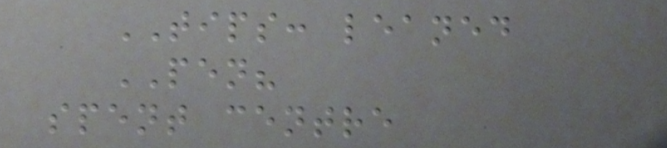TIPS: leaned
PEN?
spent centre
